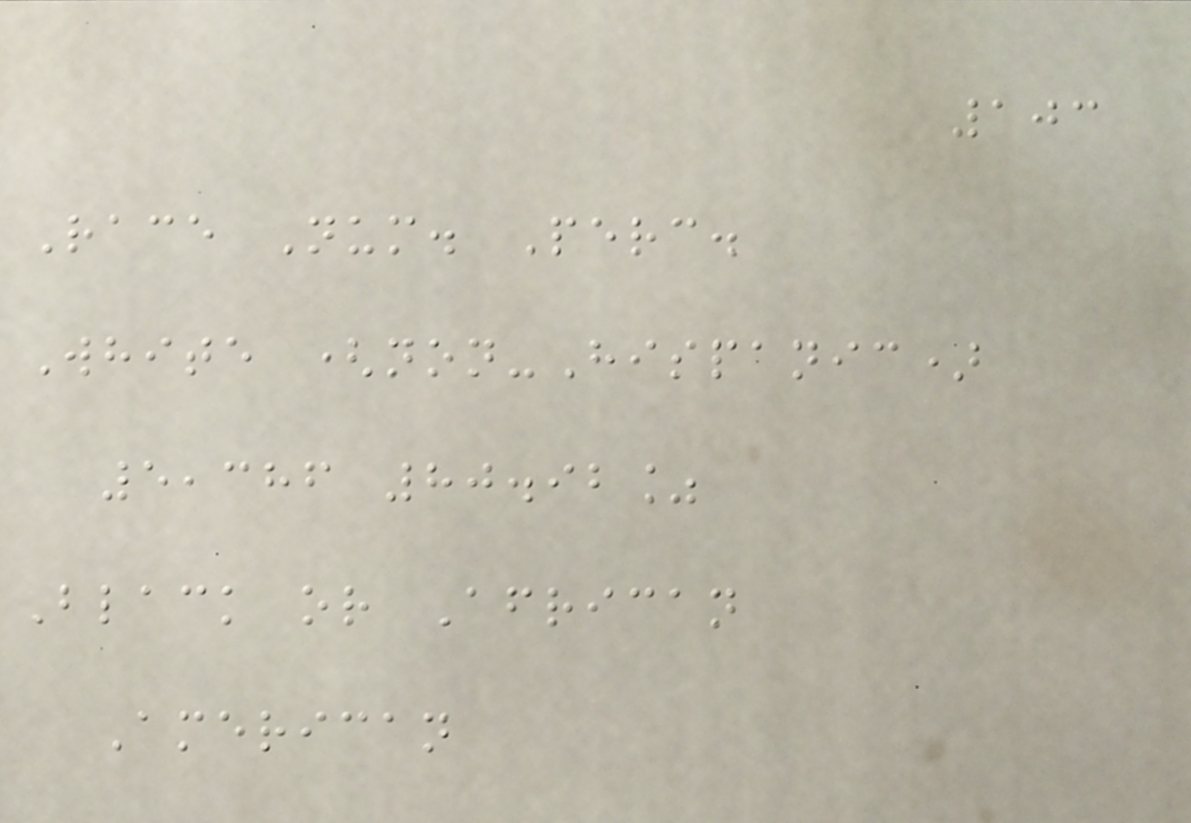103
Race Num. Perc.
White (non-Hispanic)
5,386 80.92%
Black or African
American
